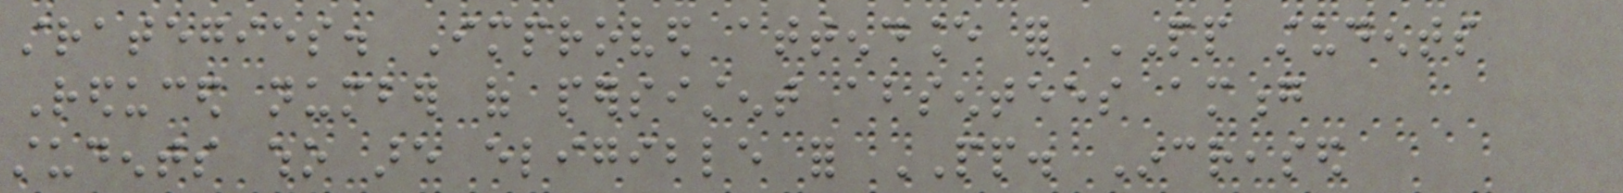strategies. Improved attendance for PP students
Reduced number of persistent absentees among
students who are eligible for PP. Increased
